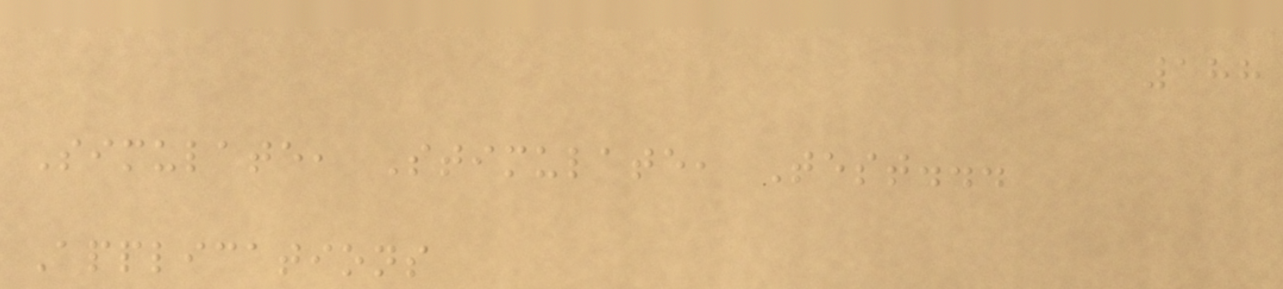188
Simulate, Stimulate, Test...
Applications
